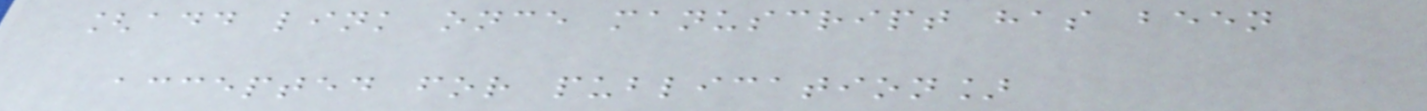[add link once manuscript has been
accepted for publication]
